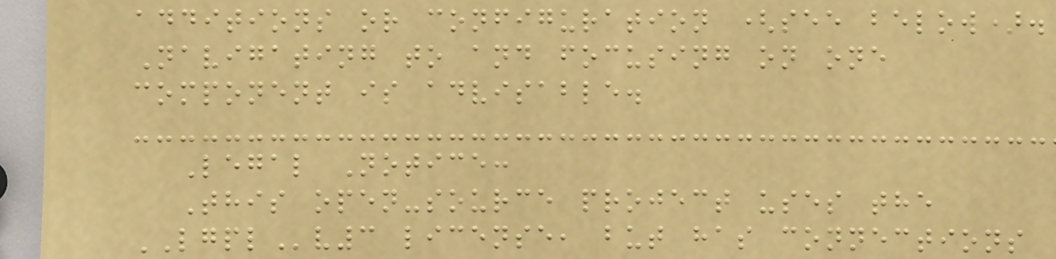additions or configuration (see below).
Navigating to and focusing on one
component is advisable.
Legal Notice:
This open-source project uses the
LGPLv3 license, but has connections
